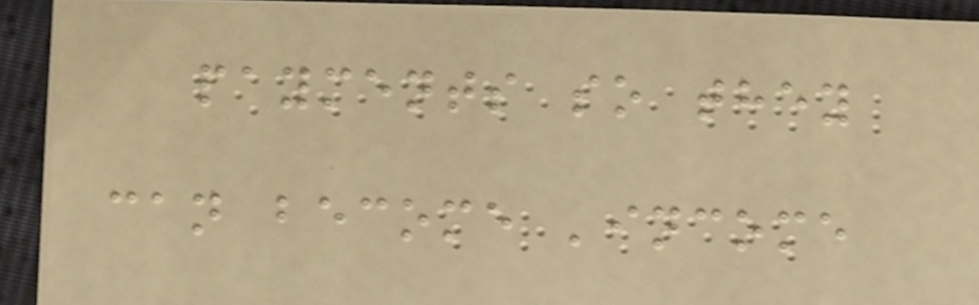payments so they
can become 'income
